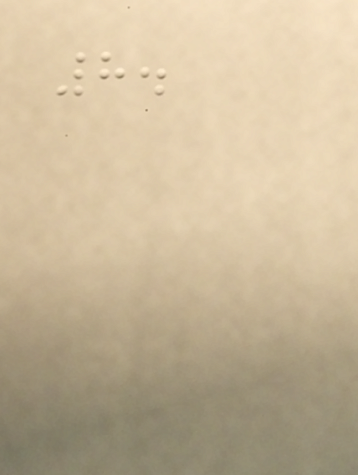8.
